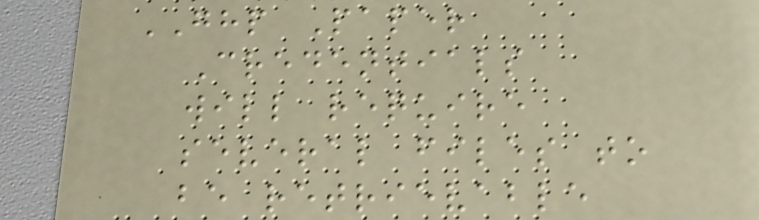GHP Paper
Credentials
will require
several files to
be retrievable
